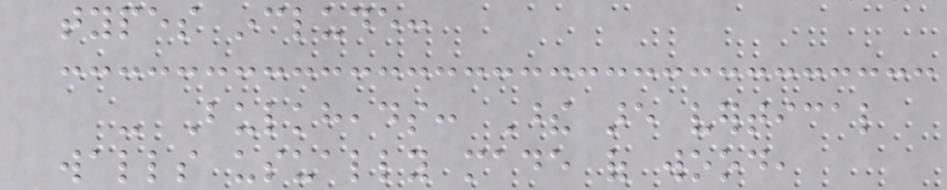types include:
- Bulkheads: These are vertical
walls usually made of wood,
